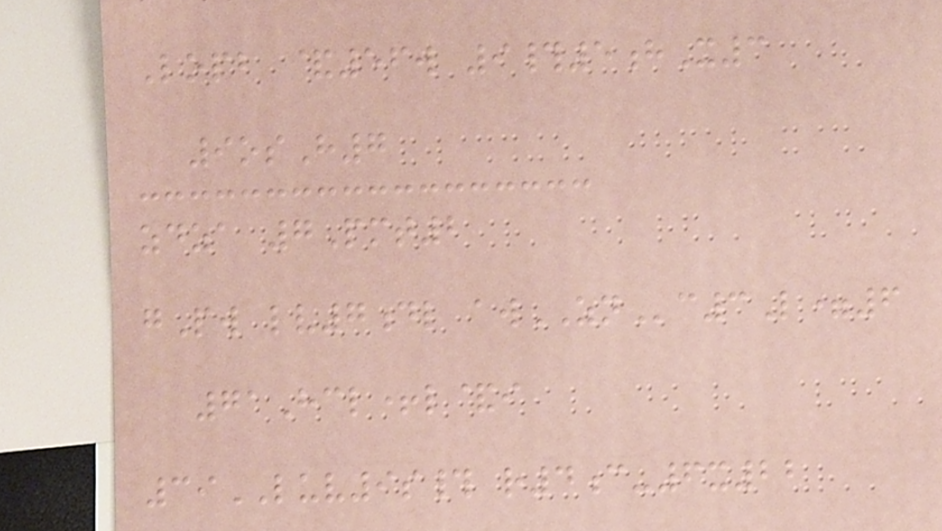Lopb &56w 9#5hX3
9osH7
zdza 7Pmt2
gPw lv7dl awZNc3L=6
71Hcl+l&i
39LUV9s# r4c-6x22
